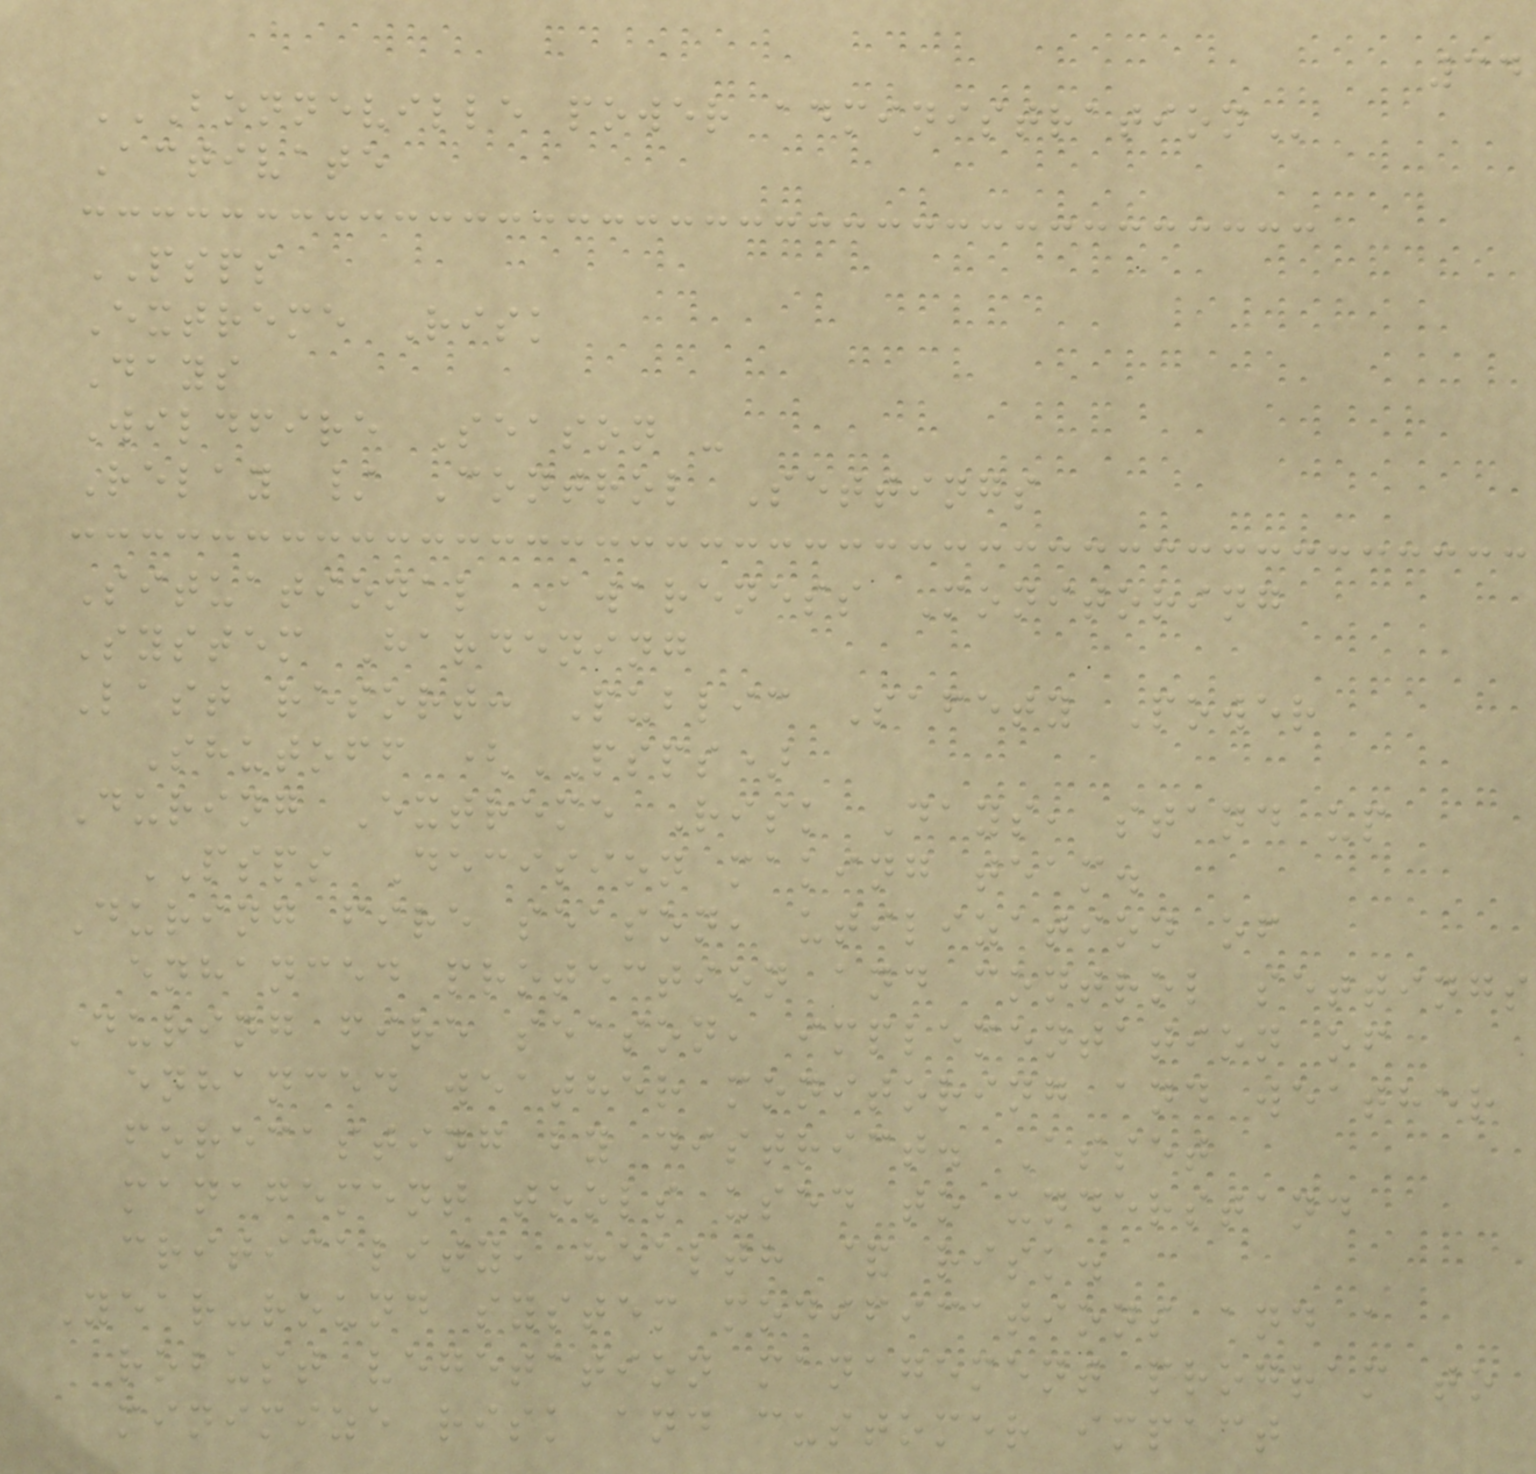34
BONNEVILLE POWER ADMINISTRATION
Activate
PSPS
Extreme Risk
Days
Wildfire Season -
Relay / Control Settings
Situational Awareness Monitoring
System Hardening
Last resort: Public Safety Power
Shutoff (PSPS)
During Extreme Risk Days, stand up
PSPS Decision making team.
During fire season, utilization of
enhanced protection and control settings
During fire season, implementation of
enhanced weather monitoring and weather
forecasting by district. Asset
management tools used to understand
criticality, health & risk.
Year-round system modifications and a
robust vegetation management program to
minimize risk and customer impact
